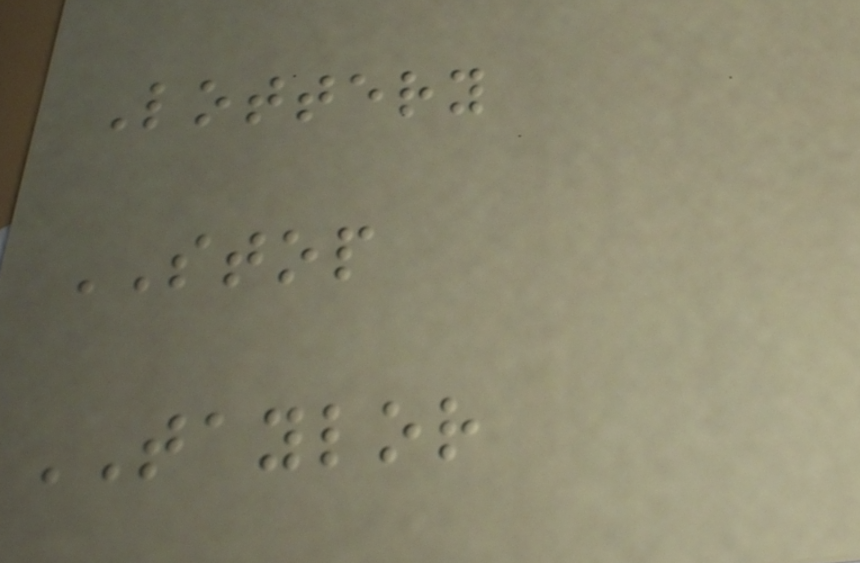Lottery
STOP
TAYLOR
